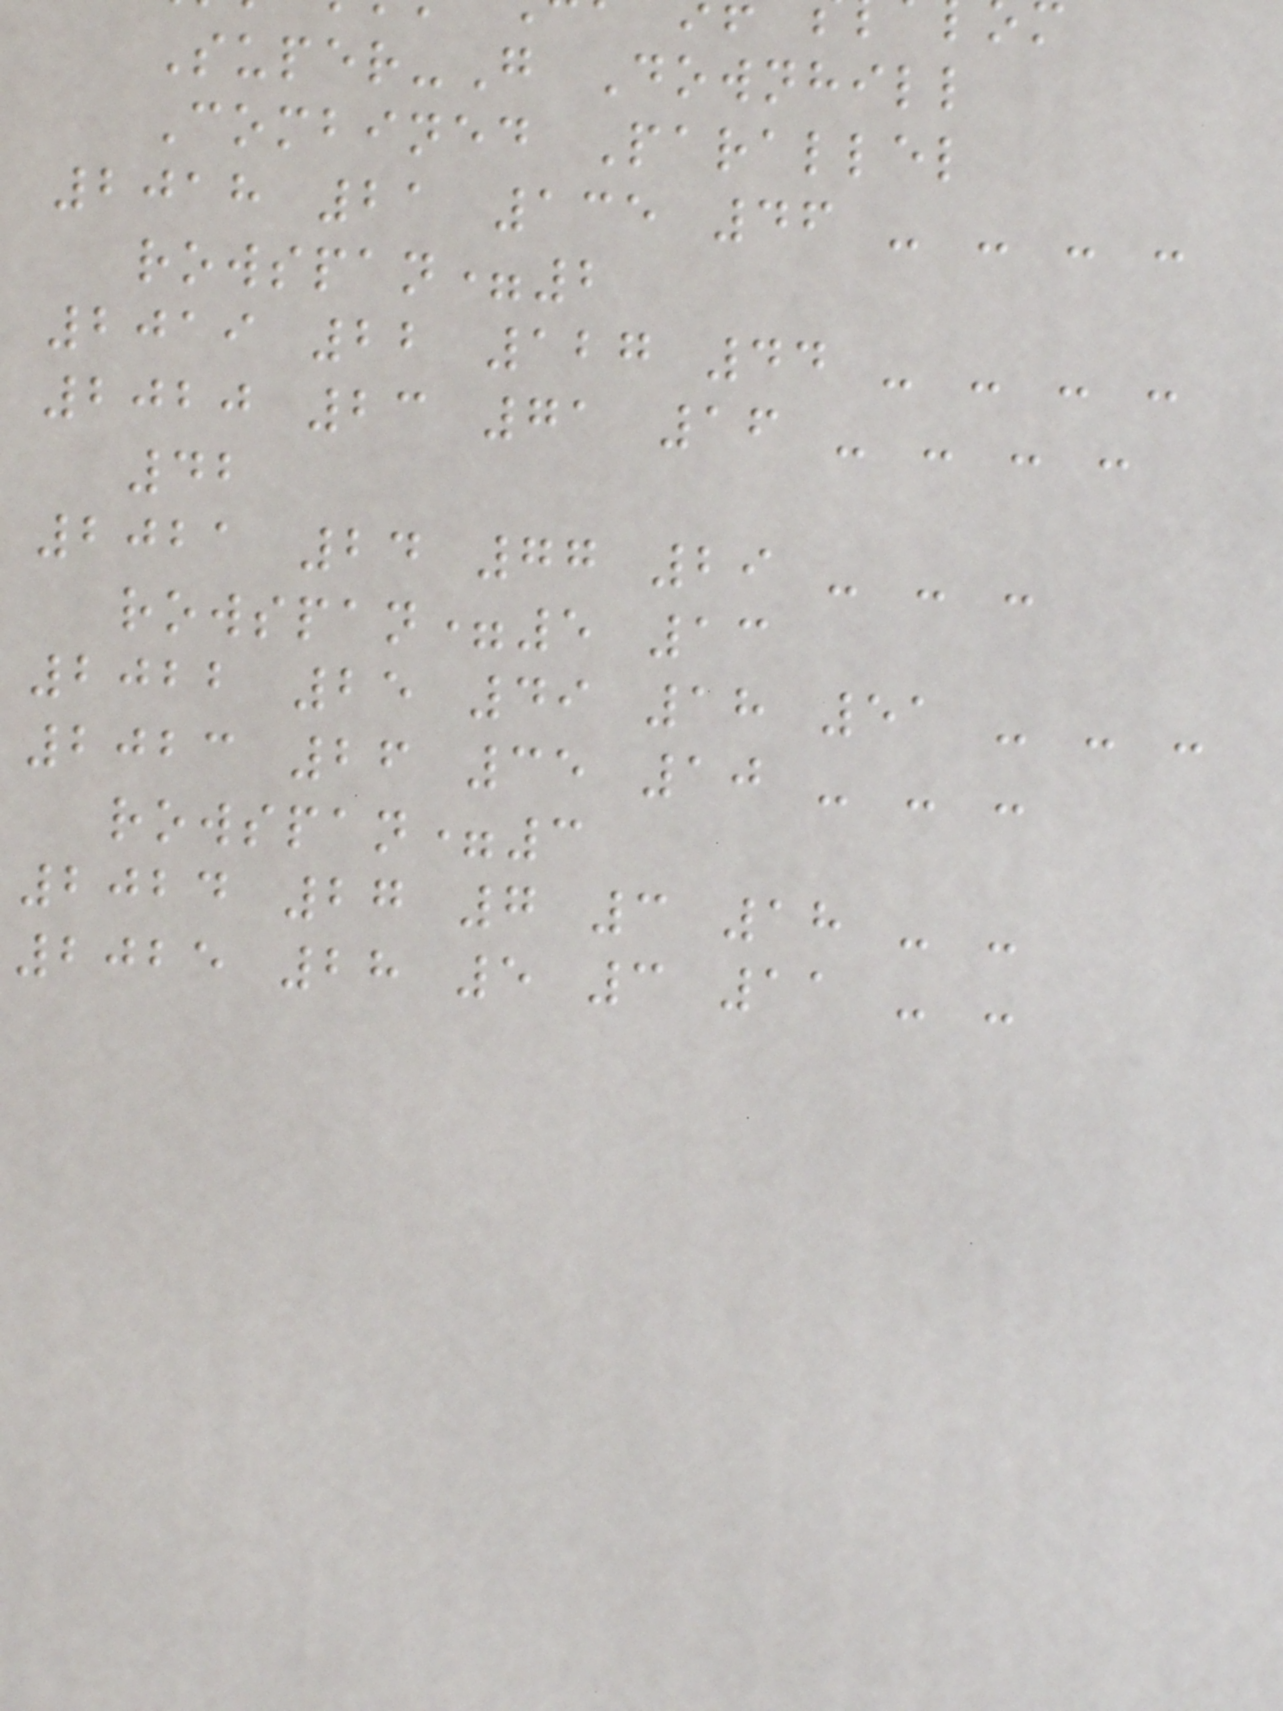Super-G Downhill
Combined Parallel
2018 21 135 46 - - - -
rowspan=2
2019 22 127 44 - - - -
2020 23 71 16 - - - -
42
2021 24 77 29 - - -
rowspan=5 13
2022 25 49 18 51 - - -
2023 26 35 10 - - -
rowspan=3
2024 27 7 3 18 - -
2025 28 5 3 11 - -
